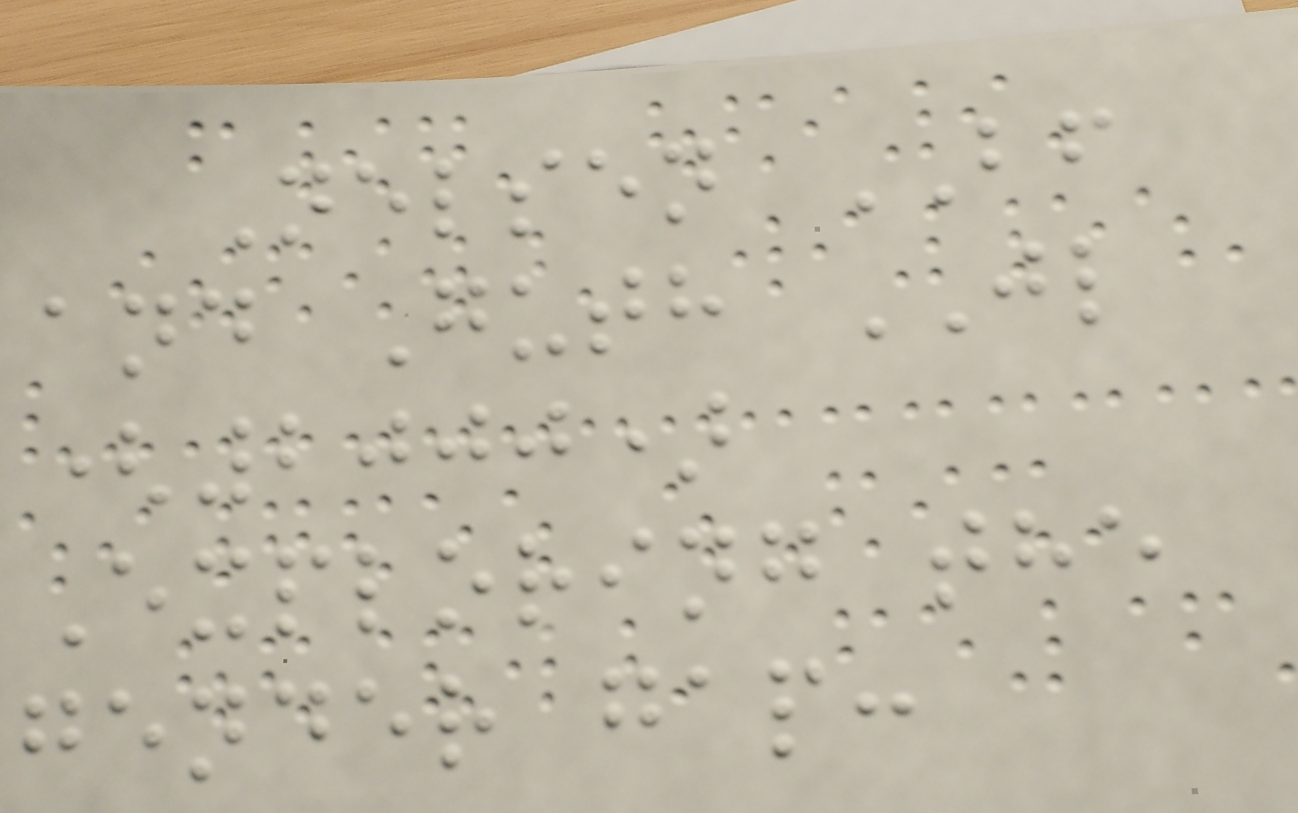Nelsen BF
and Guth JL
(2000)
Exploring the
gender gap:
